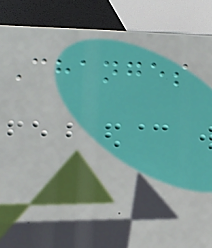Changes
